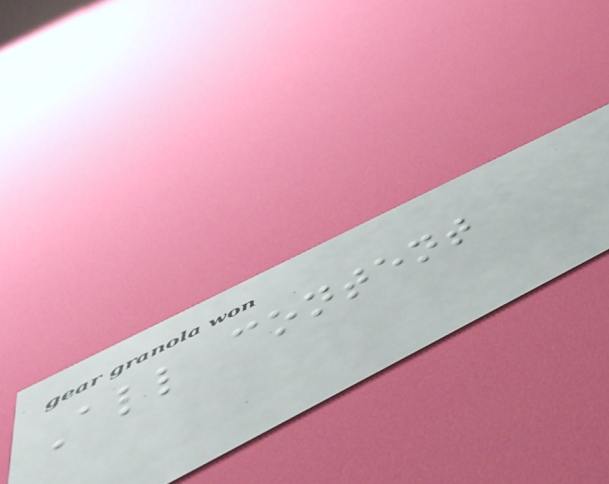All content
